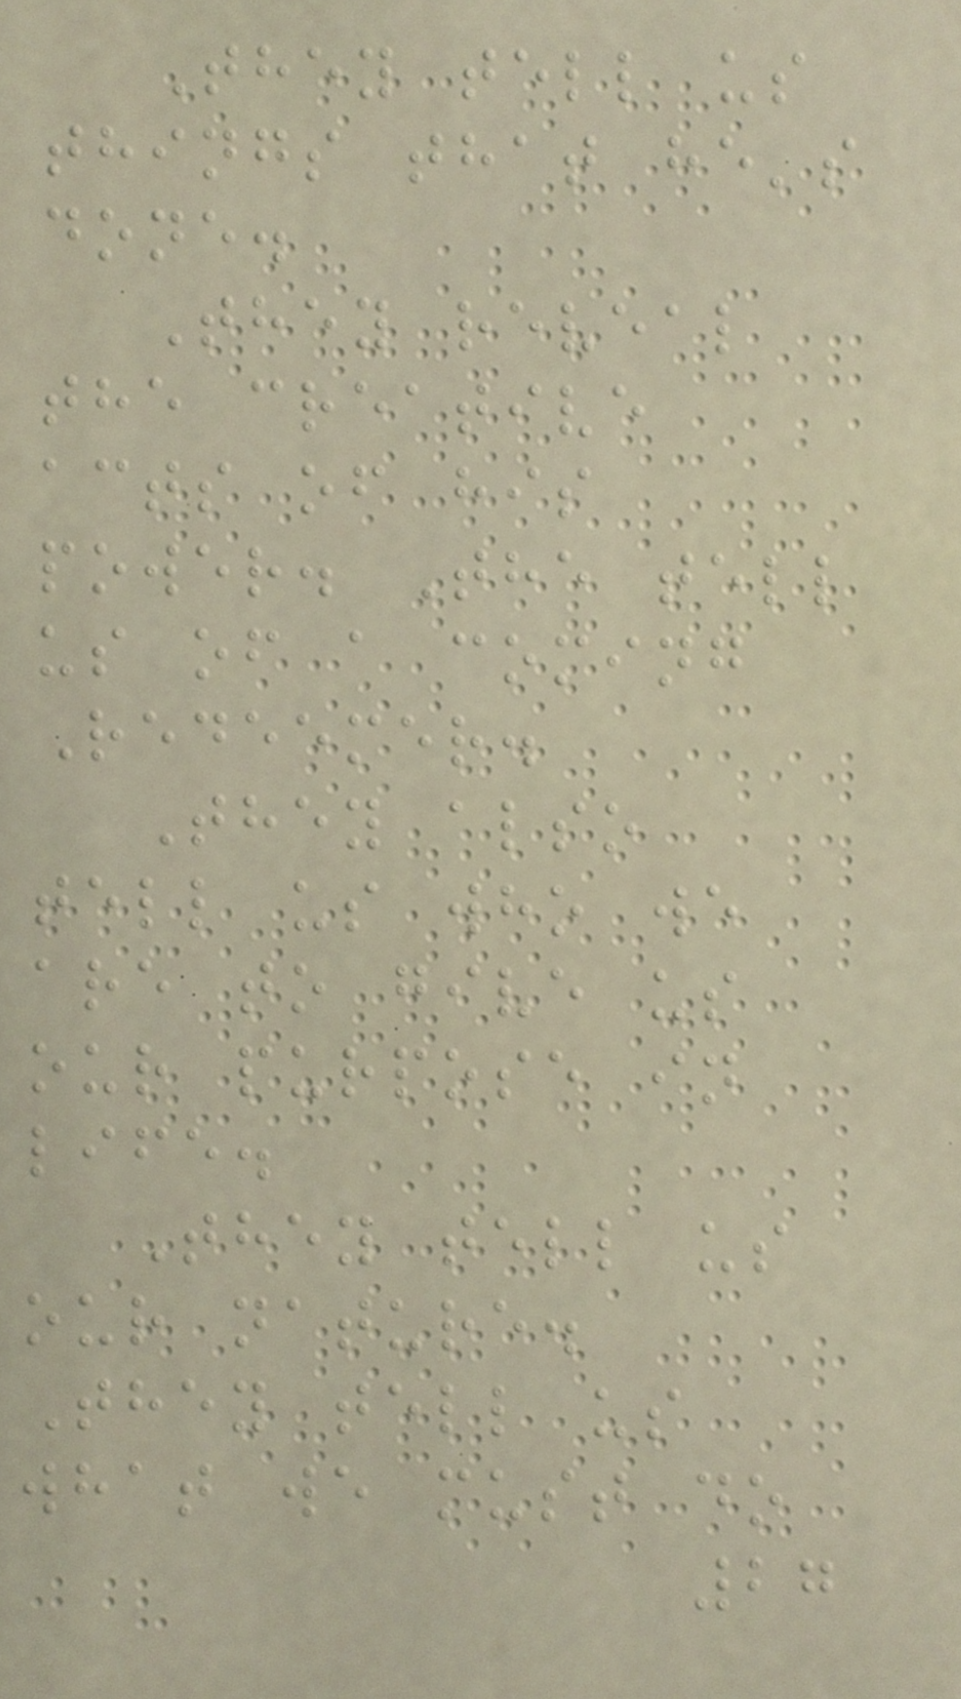They tell us
things that he's
done.
They reveal
the creative
acts of his
power. The tell
us of a coming
Redeemer.
They also
tell us who we
are to give us
our purpose in
life.
They tell us
our nature.
They tell us
what we must do
27
